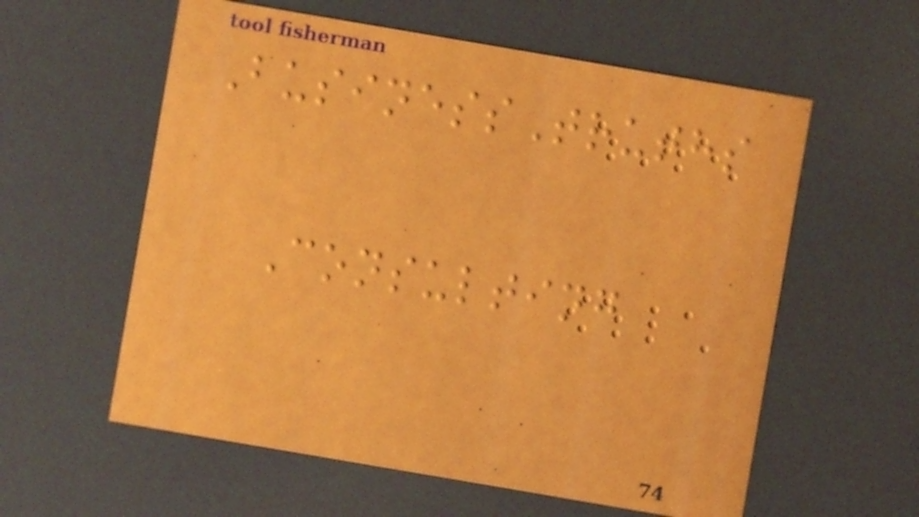BusinessTruths
Consulting
